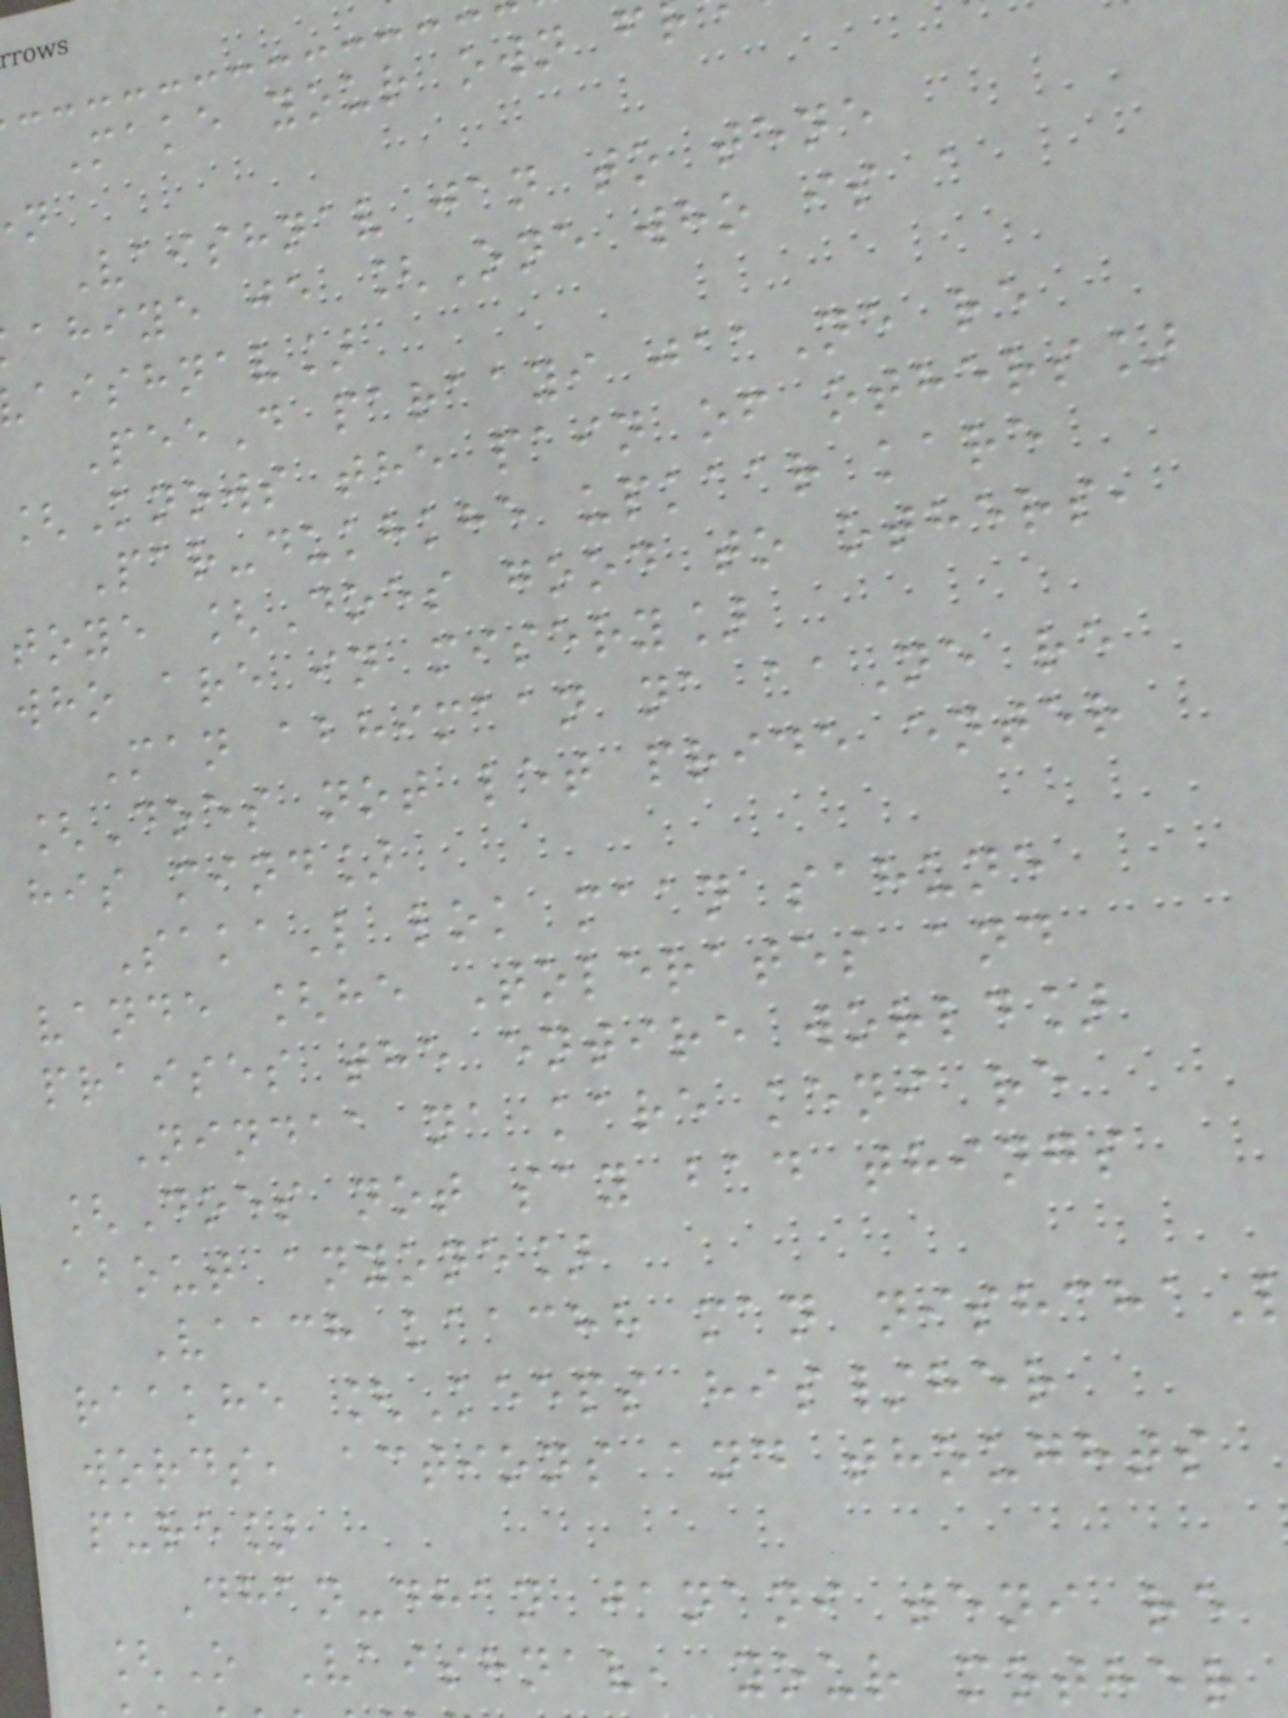Make your own f
Vaishnav jan to tene
ahiye je [One who is a
aishnav]
PeeD paraayi jaaNe re
[Knows the pain of others]
Par-dukhkhe upkaar kare
toye [Does good to others,
who are in misery]
Man abhimaan na aaNe re
[Does not let pride enter
his mind]
SakaL lok maan sahune
vande [he Tolerates and
praises the entire world]
Nindaa na kare keni re
[Does not say bad things
about anyone]
Vaach kaachh man nishcha
raakhe [Keeps his/her
words, actions and thoughts
pure]
Dhan-dhan janani teni re
[O Vaishnav, your mother
